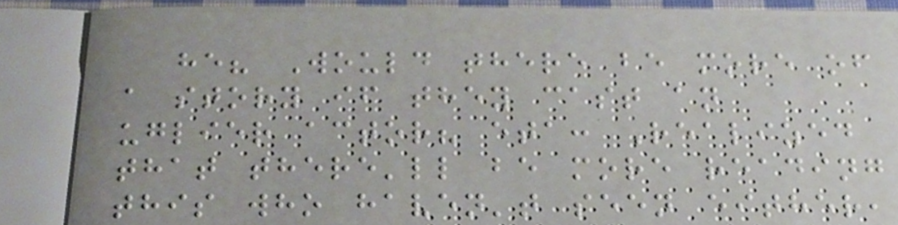he? Would there be more of
a story if they cast an
uglier actor? eta: Realized
that there'll be more reading
this who haven't seen either,
